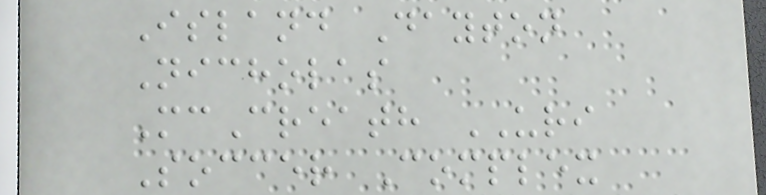Island Dayton
Nicholas
McCreath URI
Soccer Complex
